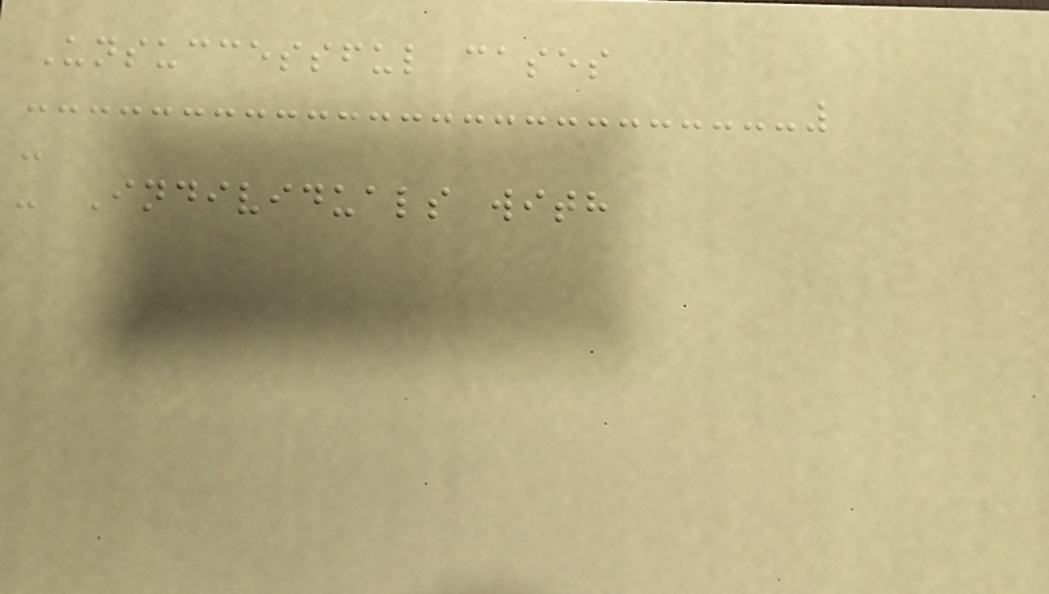Unsuccessful cases
-
- Individuals with
